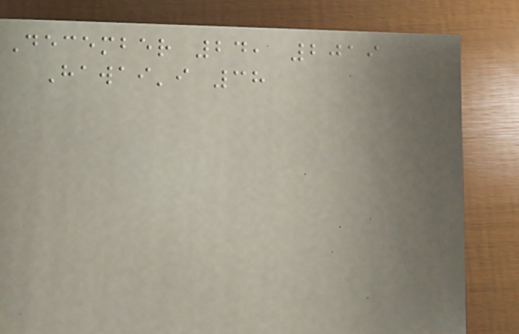December 24, 2019
Hawai'i 38
